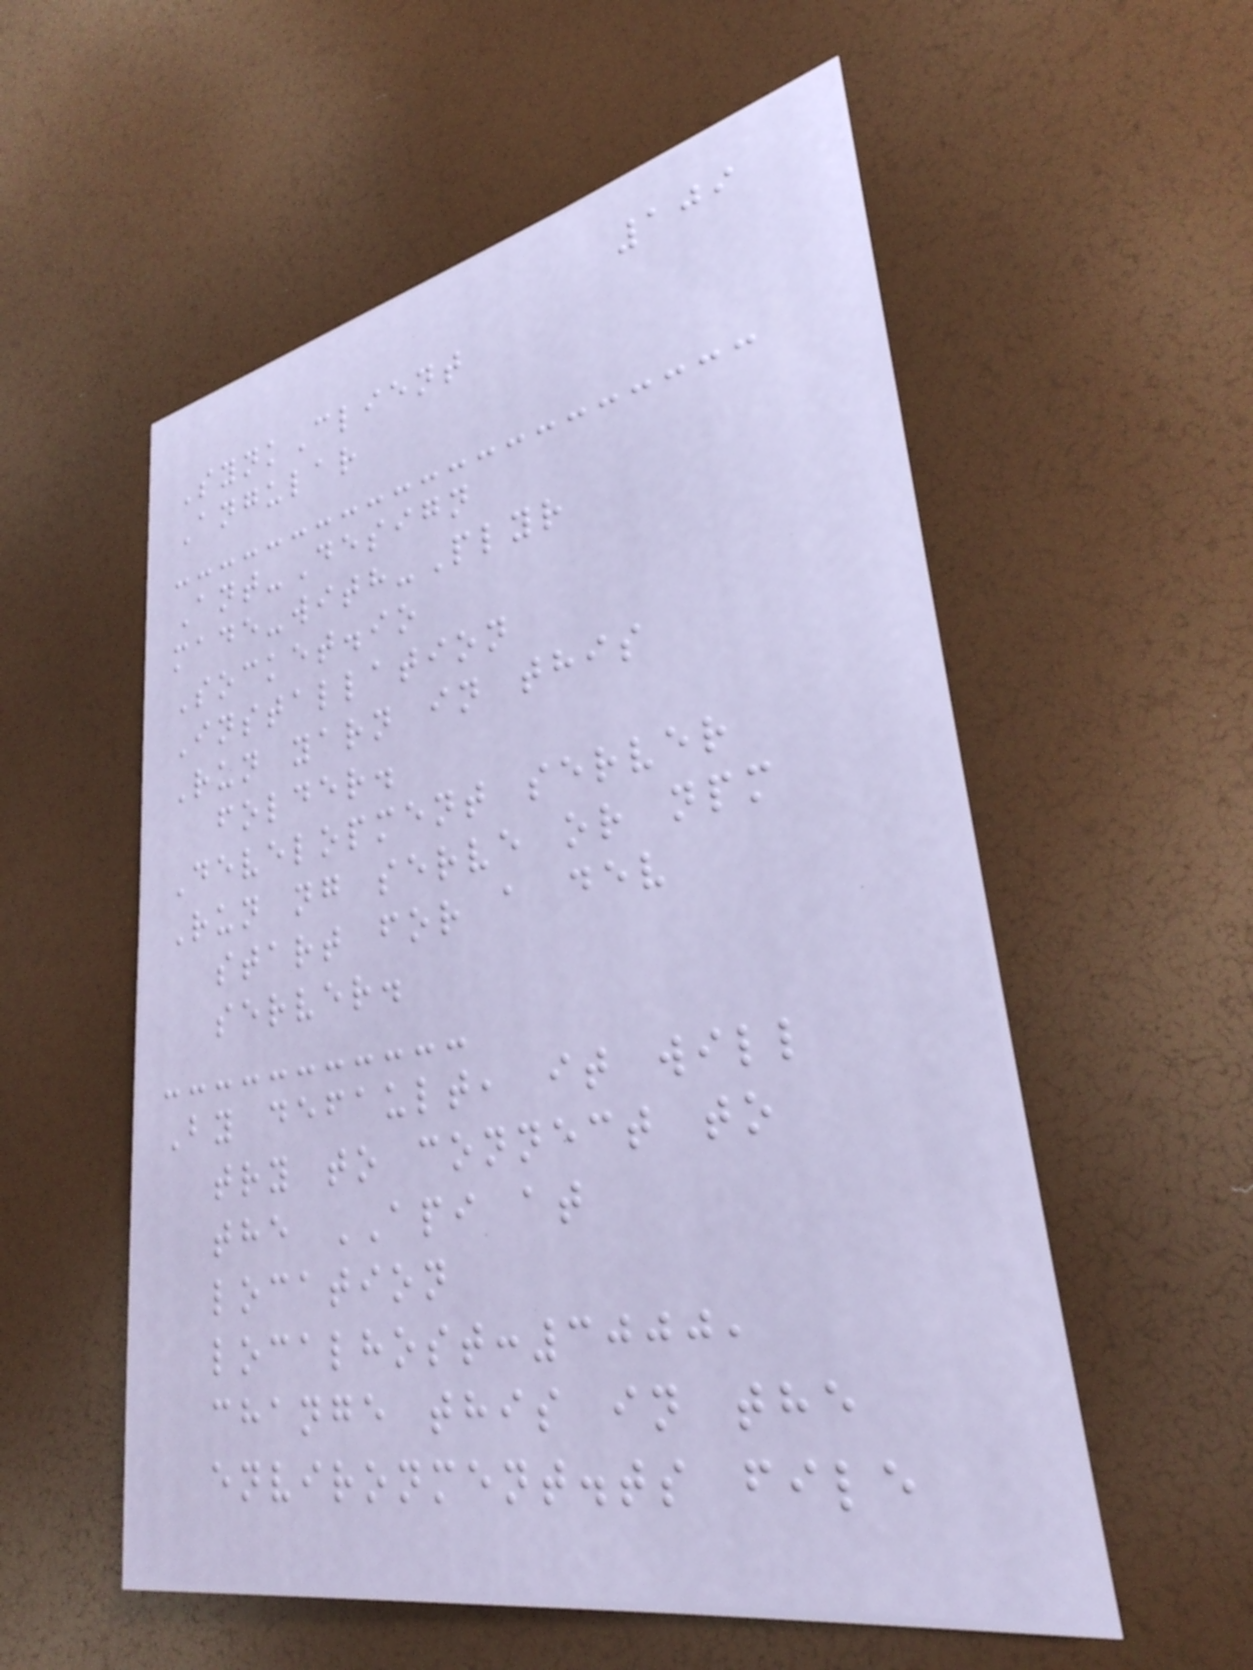109
SynkClient
Angular
Ant-Design
made-with-Plyr
Socket.io
Installation
Run yarn in this
folder.
Development server
Run ng serve or npm
start for a dev
server.
By default, it will
try to connect to
the API at
location
localhost:3000,
change this in the
environment.ts file
